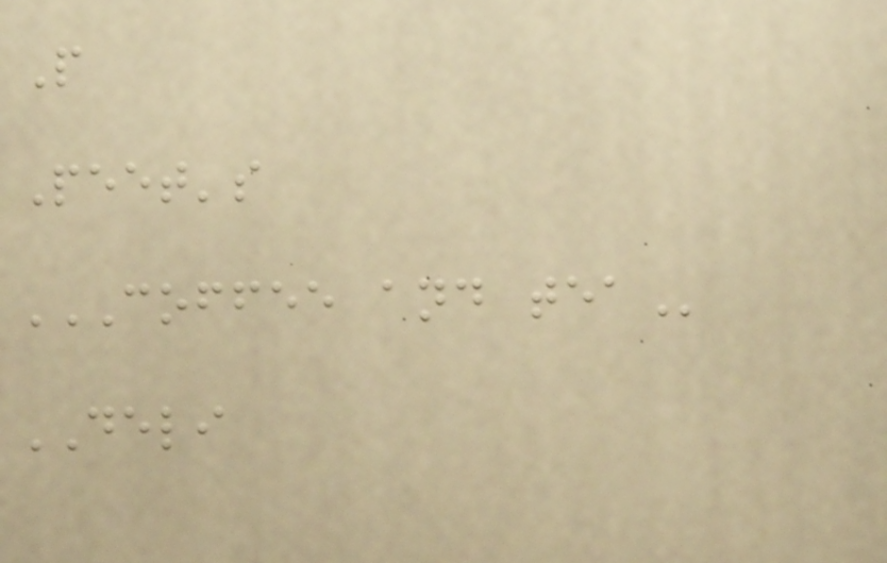P
Peet's
COFFEE AND TEA
DELI
